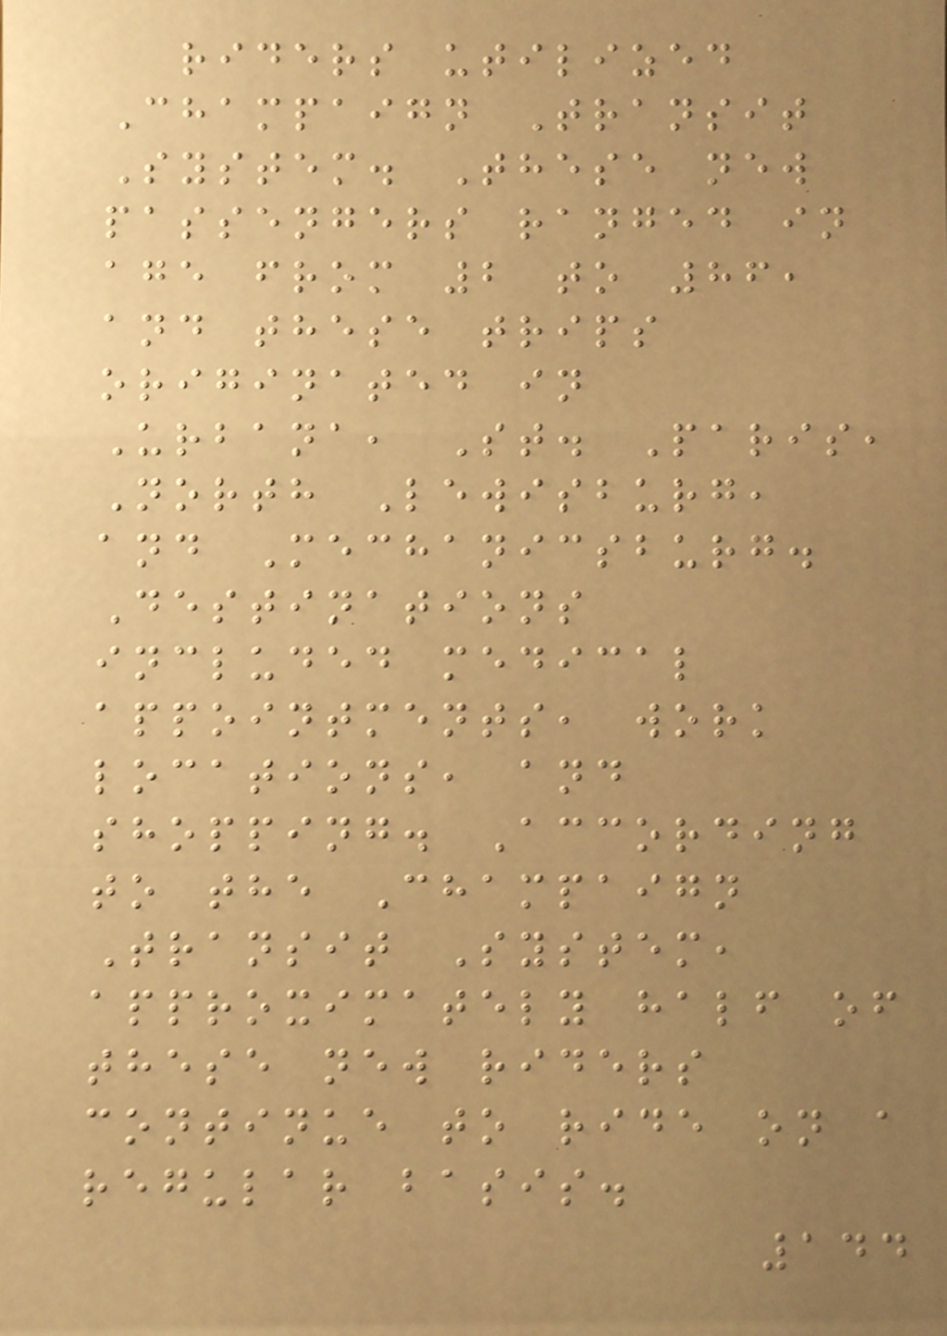riders utilized
Champaign Transit
System. These new
passengers ranged in
age from 2 to 86,
and these trips
originated in
Urbana, St. Paris,
North Lewisburg,
and Mechanicsburg.
Destinations
included medical
appointments, work
locations, and
shopping. According
to the Champaign
Transit System,
approximately half of
these new riders
continue to ride on a
regular basis.
144
